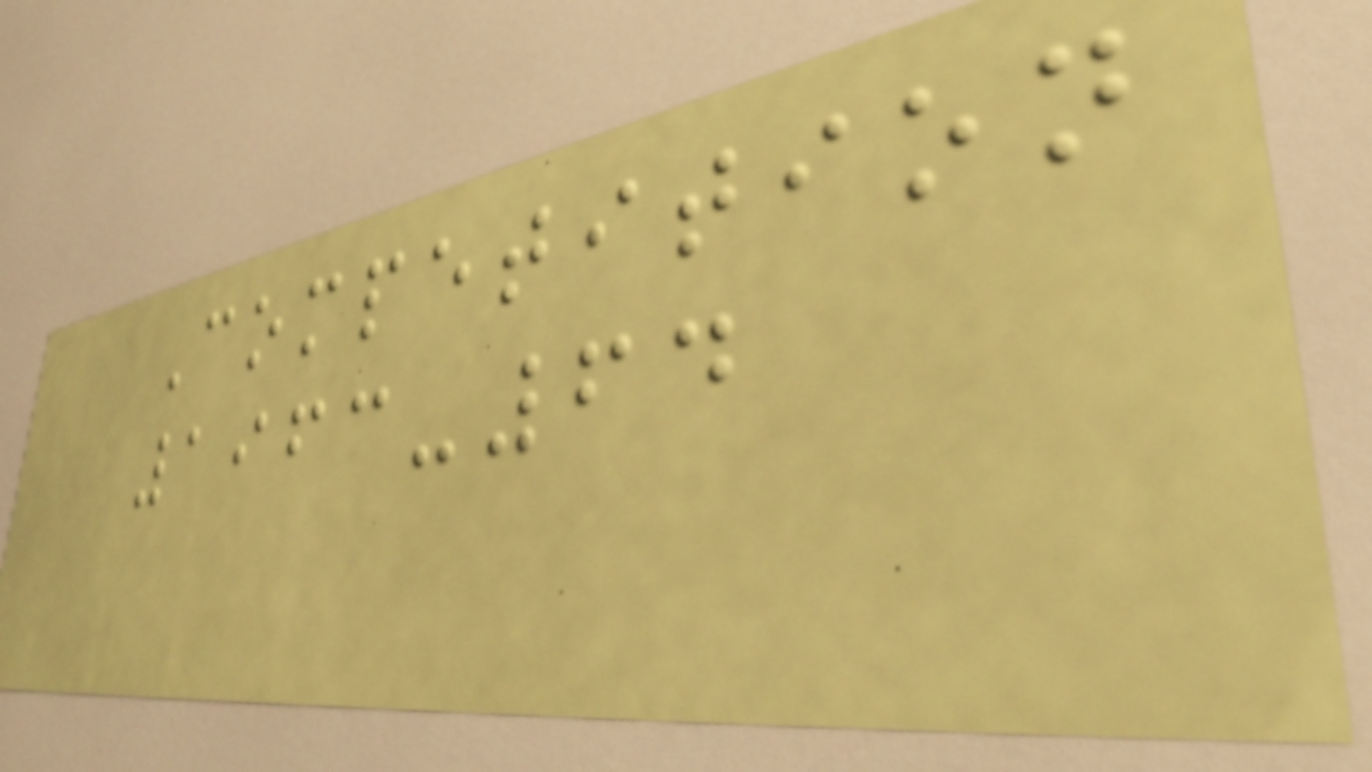Competition
1963-64
